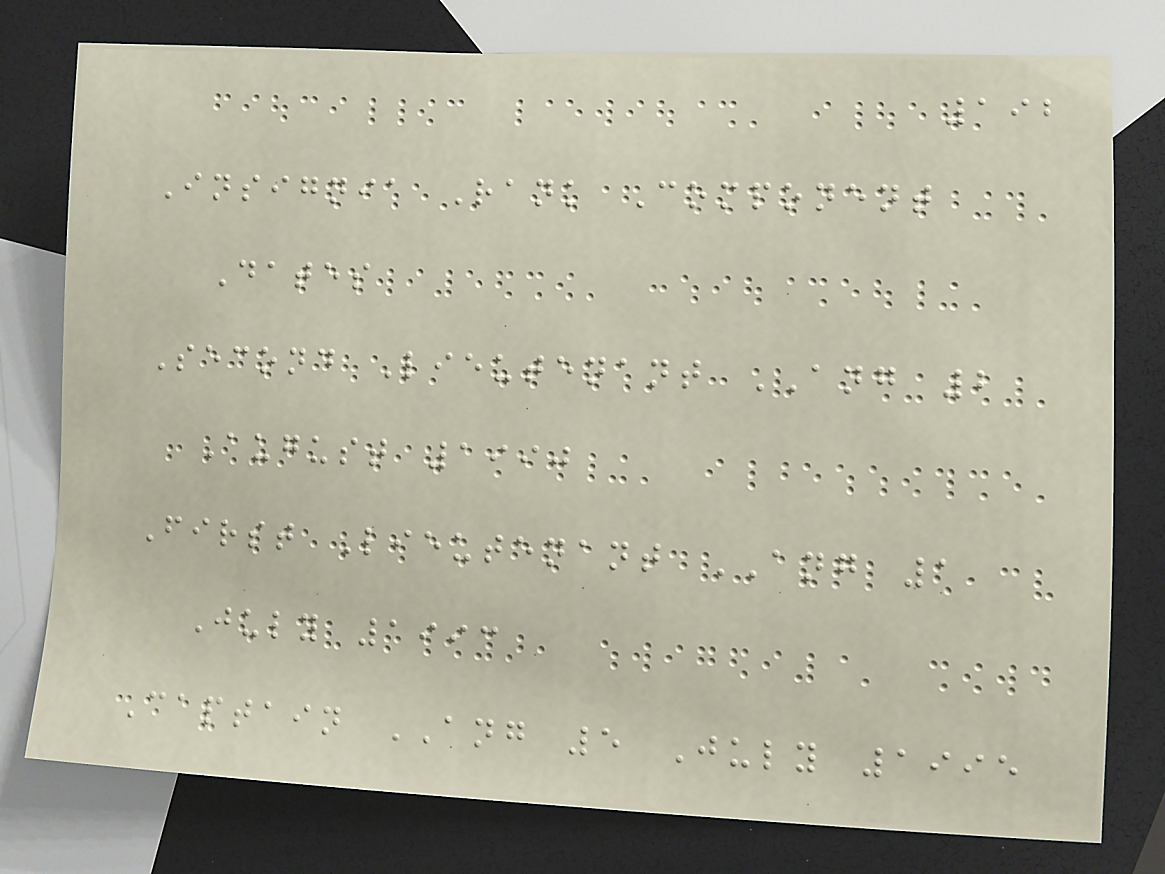192
Insignia Rank Component
Dates
Second Lieutenant ANG 2
August 1990
First Lieutenant ANG 1
July 1993
Captain ANG 5 July 1995
